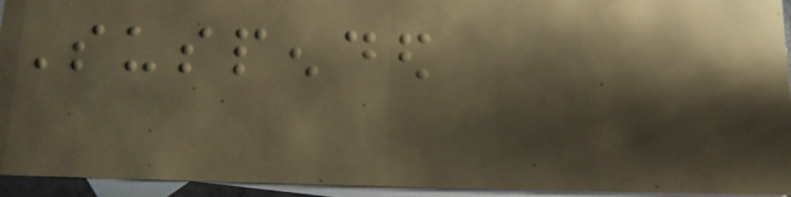Suspended
